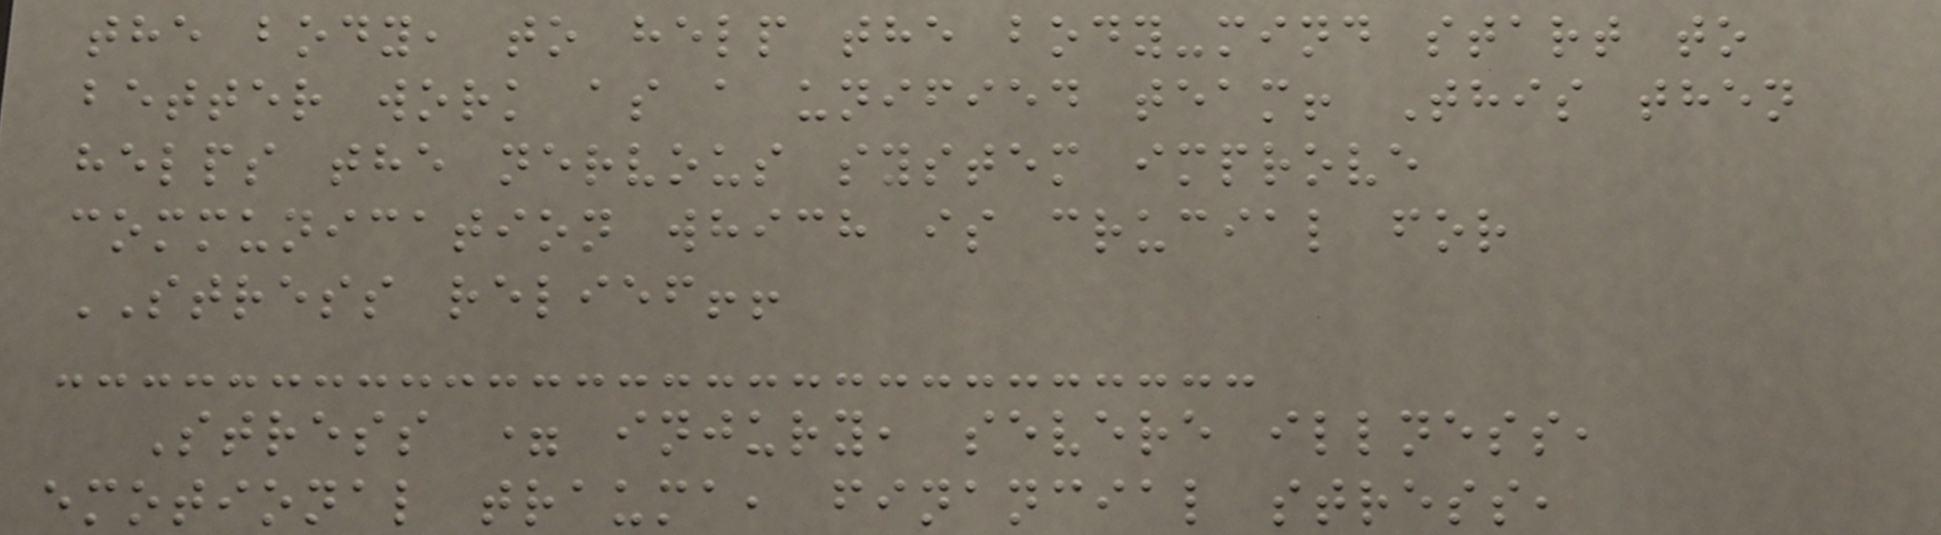the body, to help the body-mind start to
better work as a unified team! This then
helps the nervous system improve
communication which is crucial for
STRESS relief!!
Stress = injury, severe illness,
emotional trauma, financial stress,
